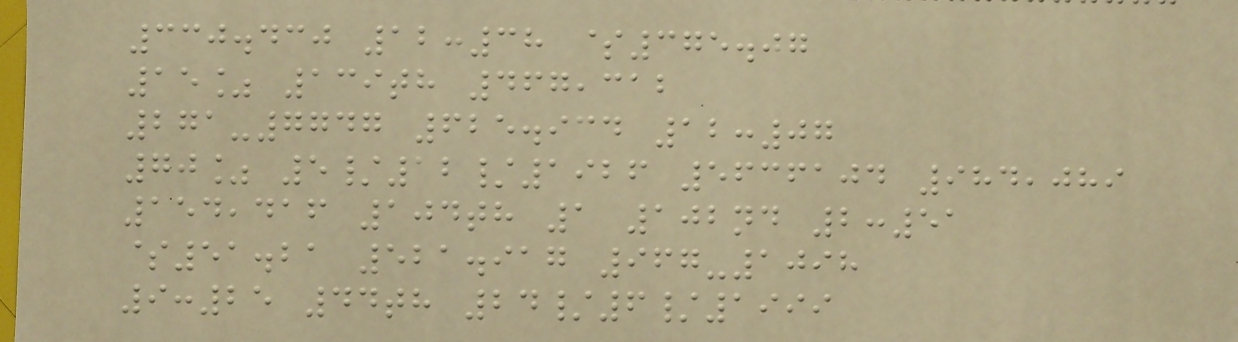330.430 12:38 $375.07
15% 139th 467,312
271-7747 625.934 12:07
70% 5/12/1926 5636104 984,089
154,416 104th 1 102nd 2:51
$51.21 521.917 967-1098
9:25 44th 24/6/1999
